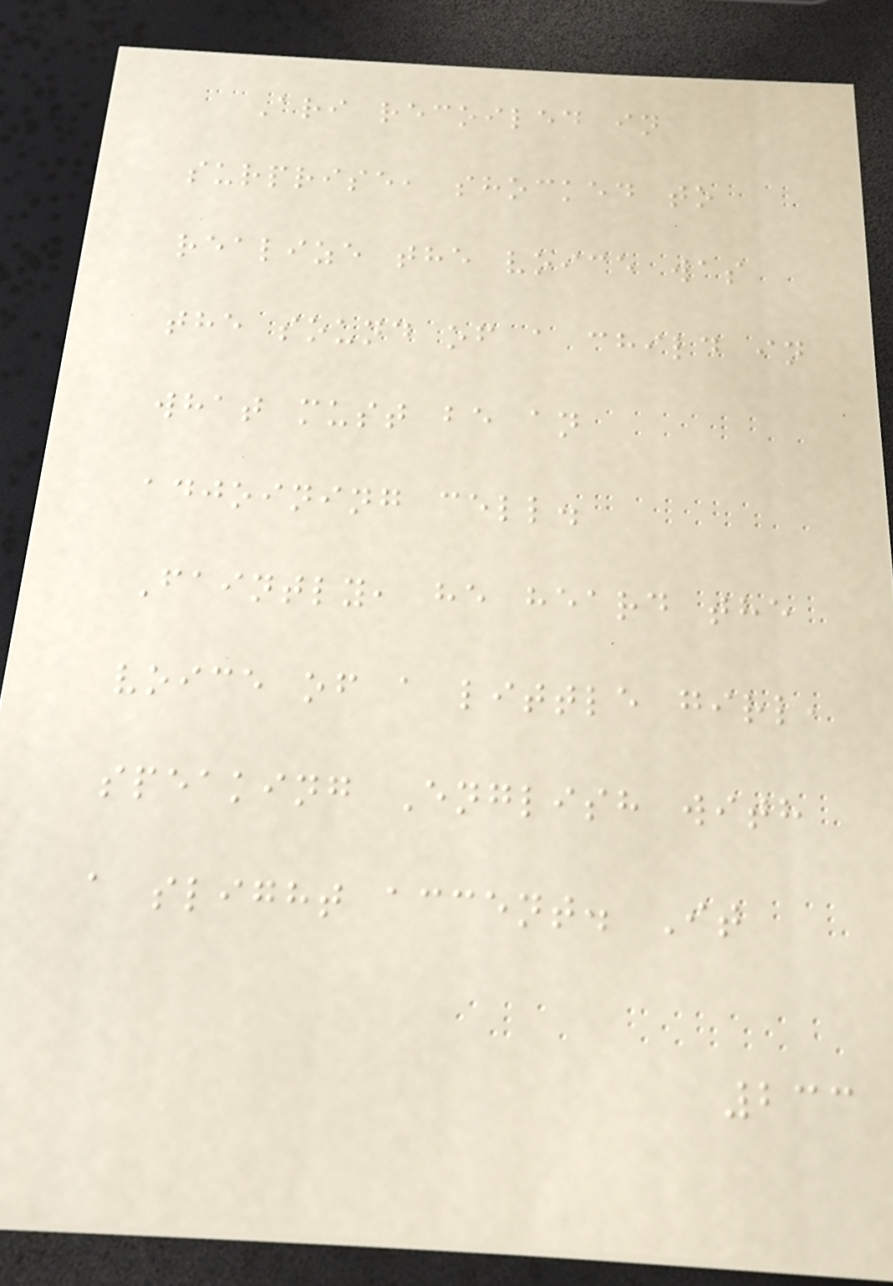Ari recoiled in
surprise, shocked to
realize the voice was
the sound of a child in
what must be an
adjoining cell.
Faintly, he heard the
voice of a little girl,
speaking English with
a slight accent. It
233
